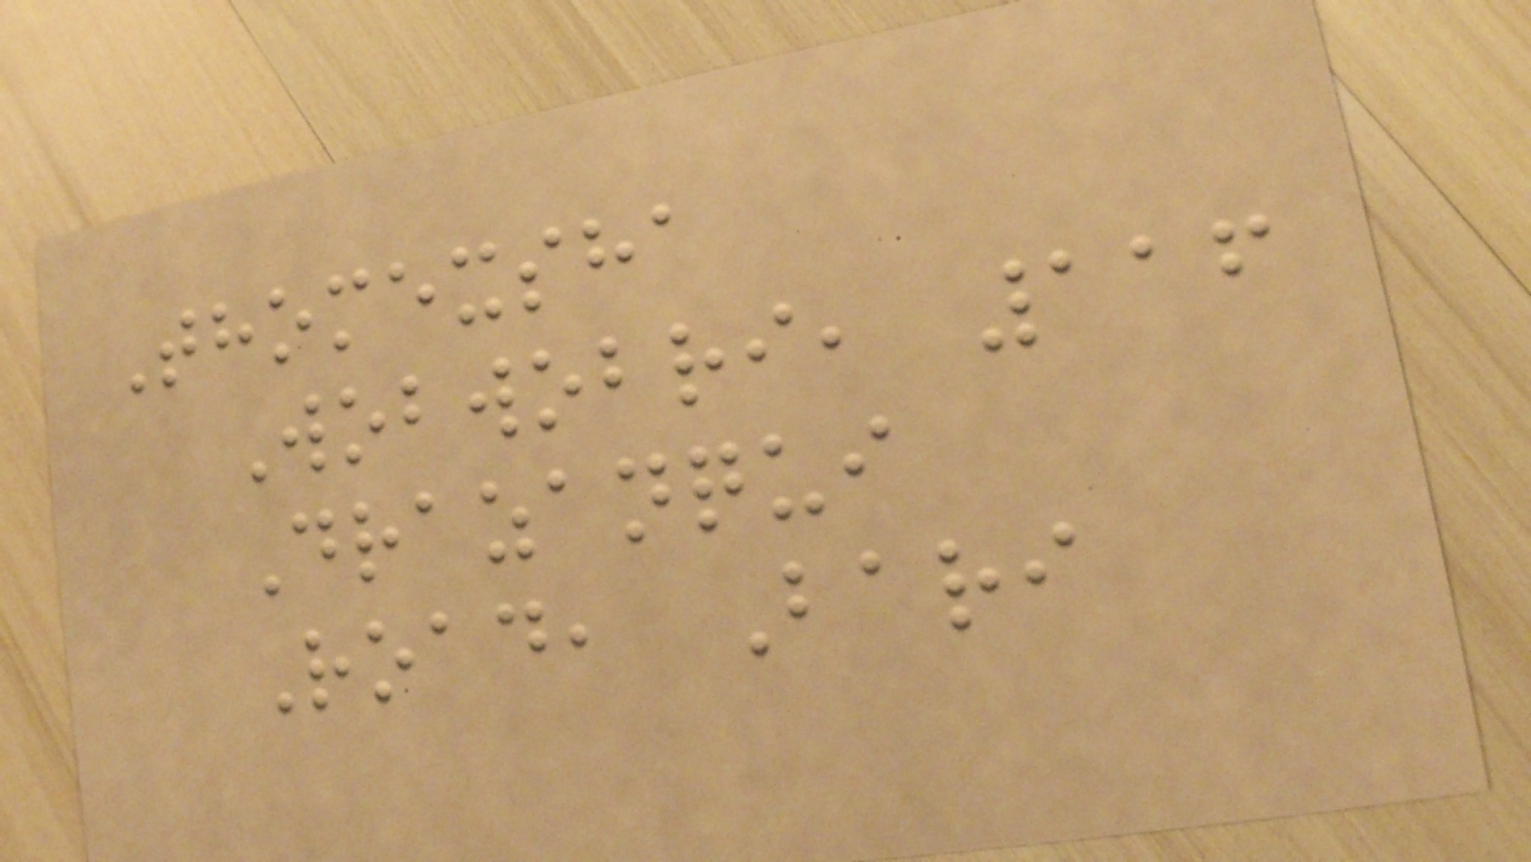Thomexsha
Wobwobri, 116
Drazanqui
Road, Bari
